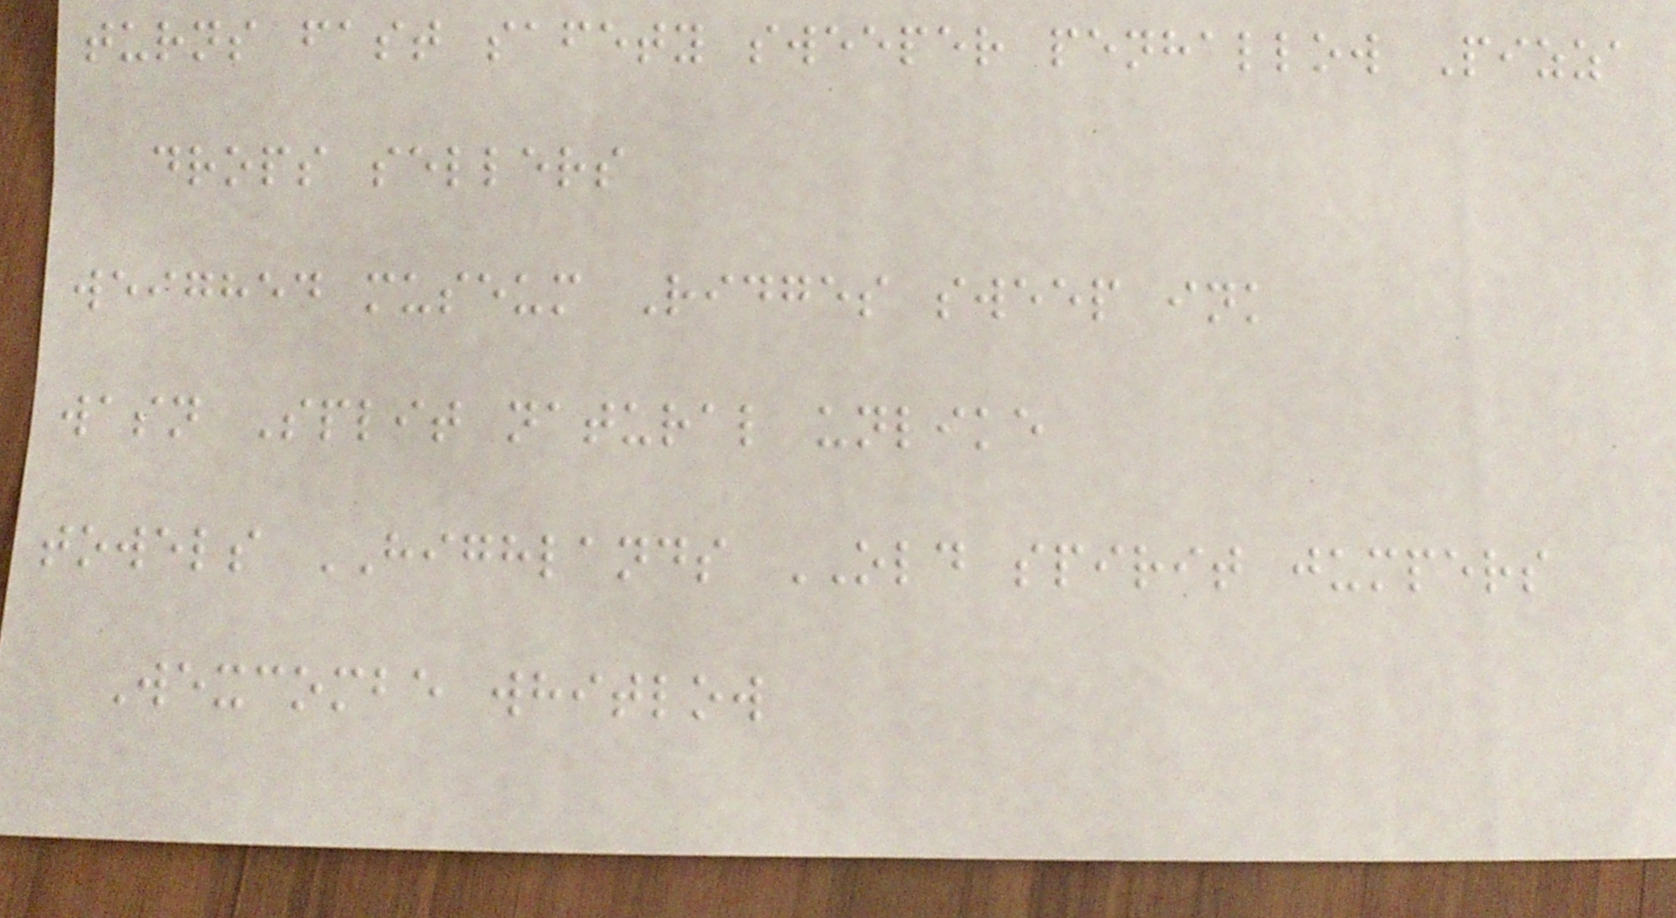turns fast safety sweeper penhallow Pizza
drops sellers
weighed museum Ridges sweep ink
wasn Split natural unlike
towels HIGHLANDS OLD spirit jumpers
Wexcombe whitlow
